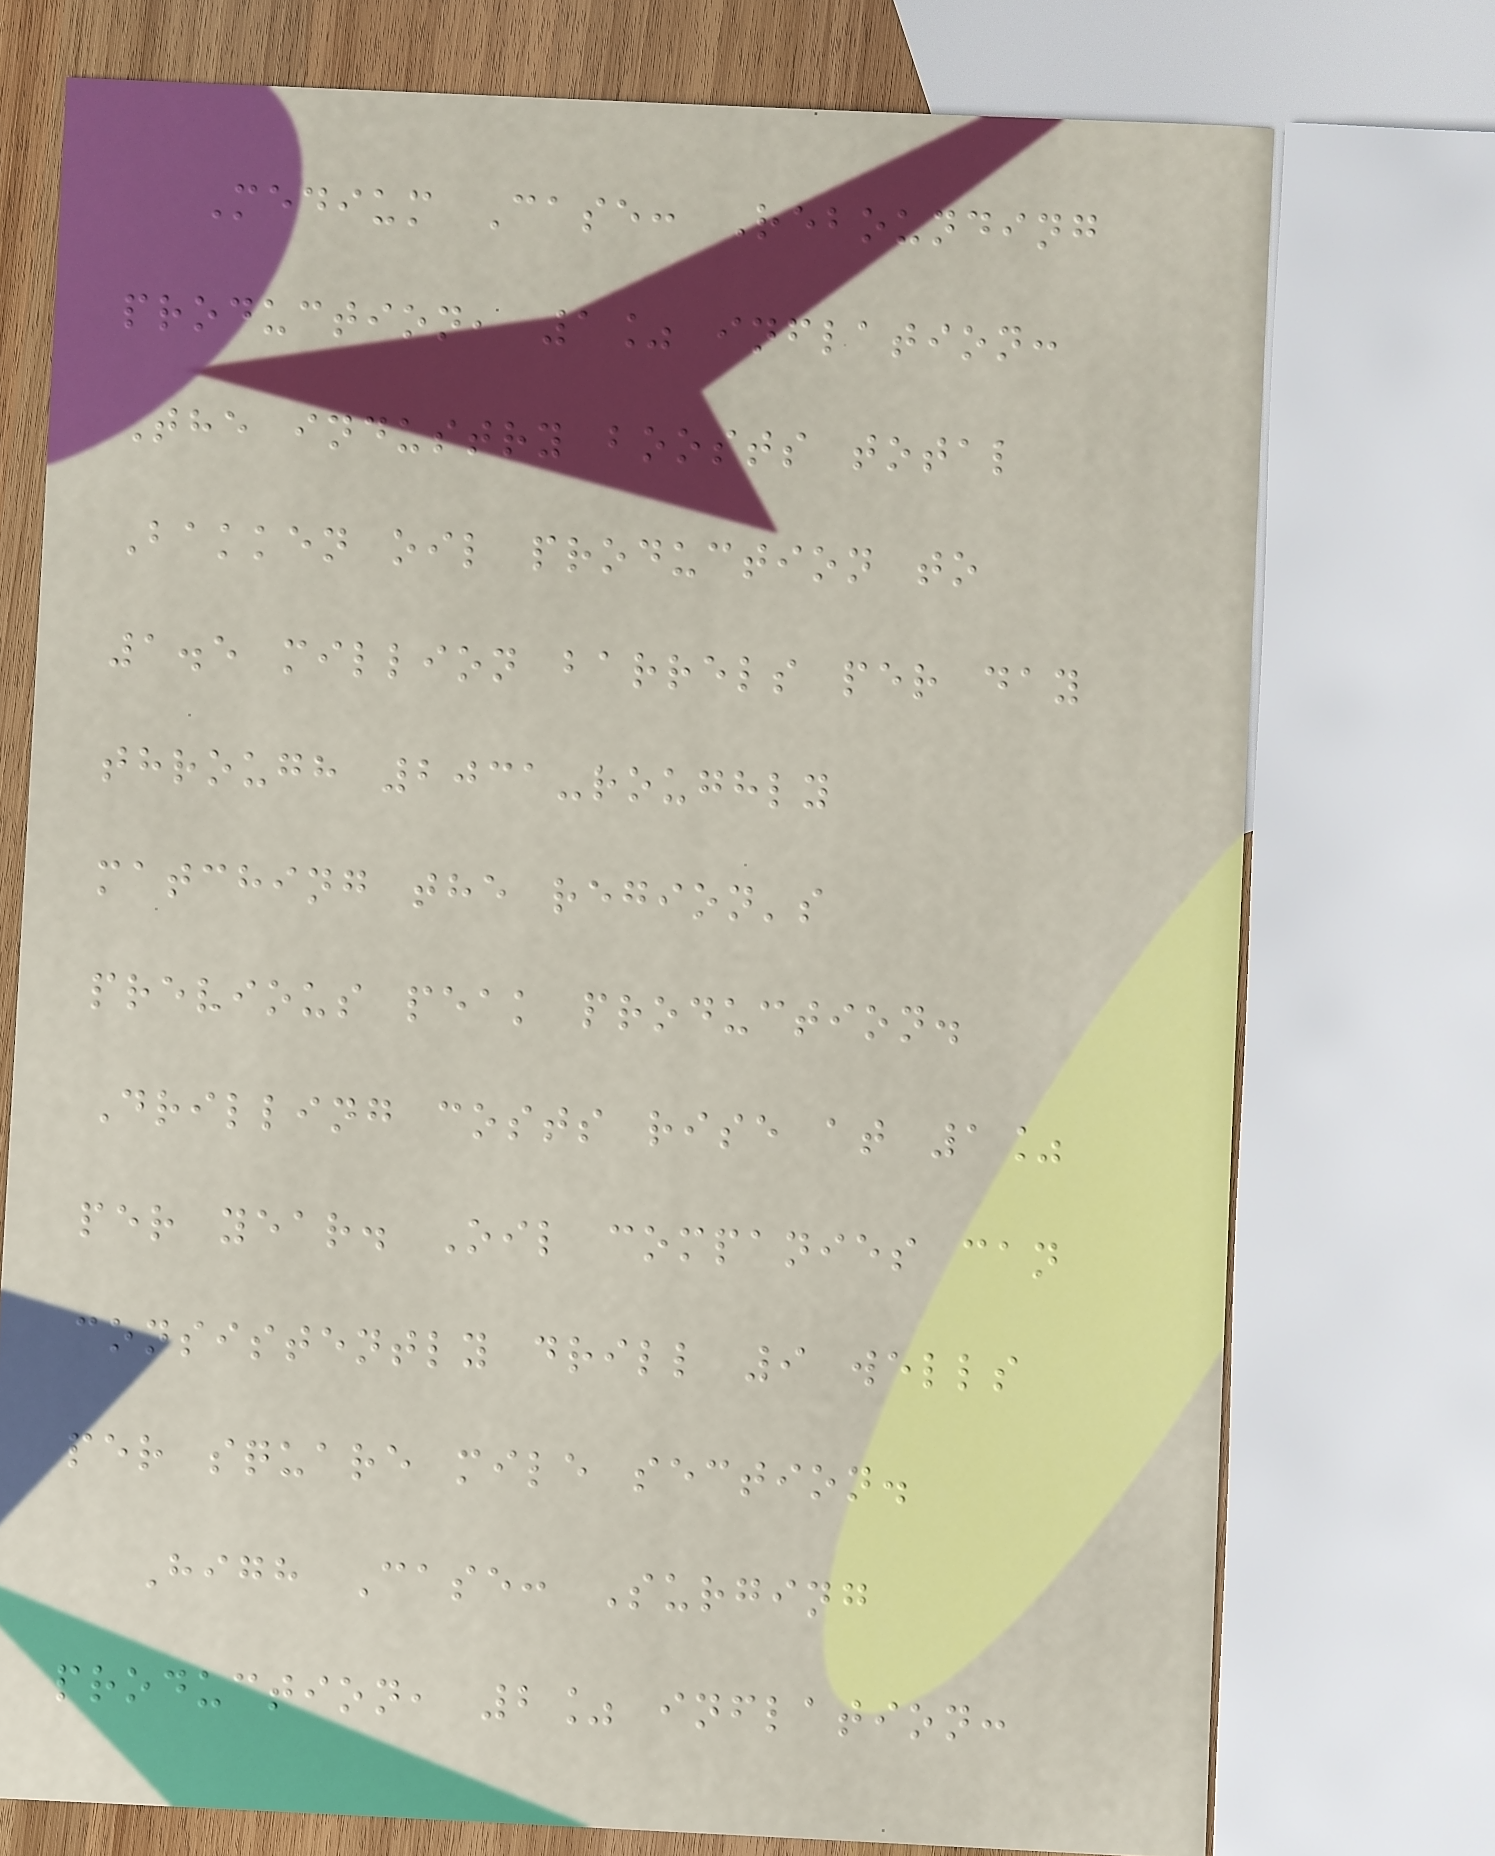Medium Case: Rebounding
production, 1% inflation:
The industry boosts total
Bakken oil production to
1.5 million barrels per day
through 2031-roughly
matching the region's
previous peak production.
Drilling costs rise at 1%
per year. Oil companies can
consistently drill 9 wells
per square mile section.
High Case: Surging
production, 2% inflation:
